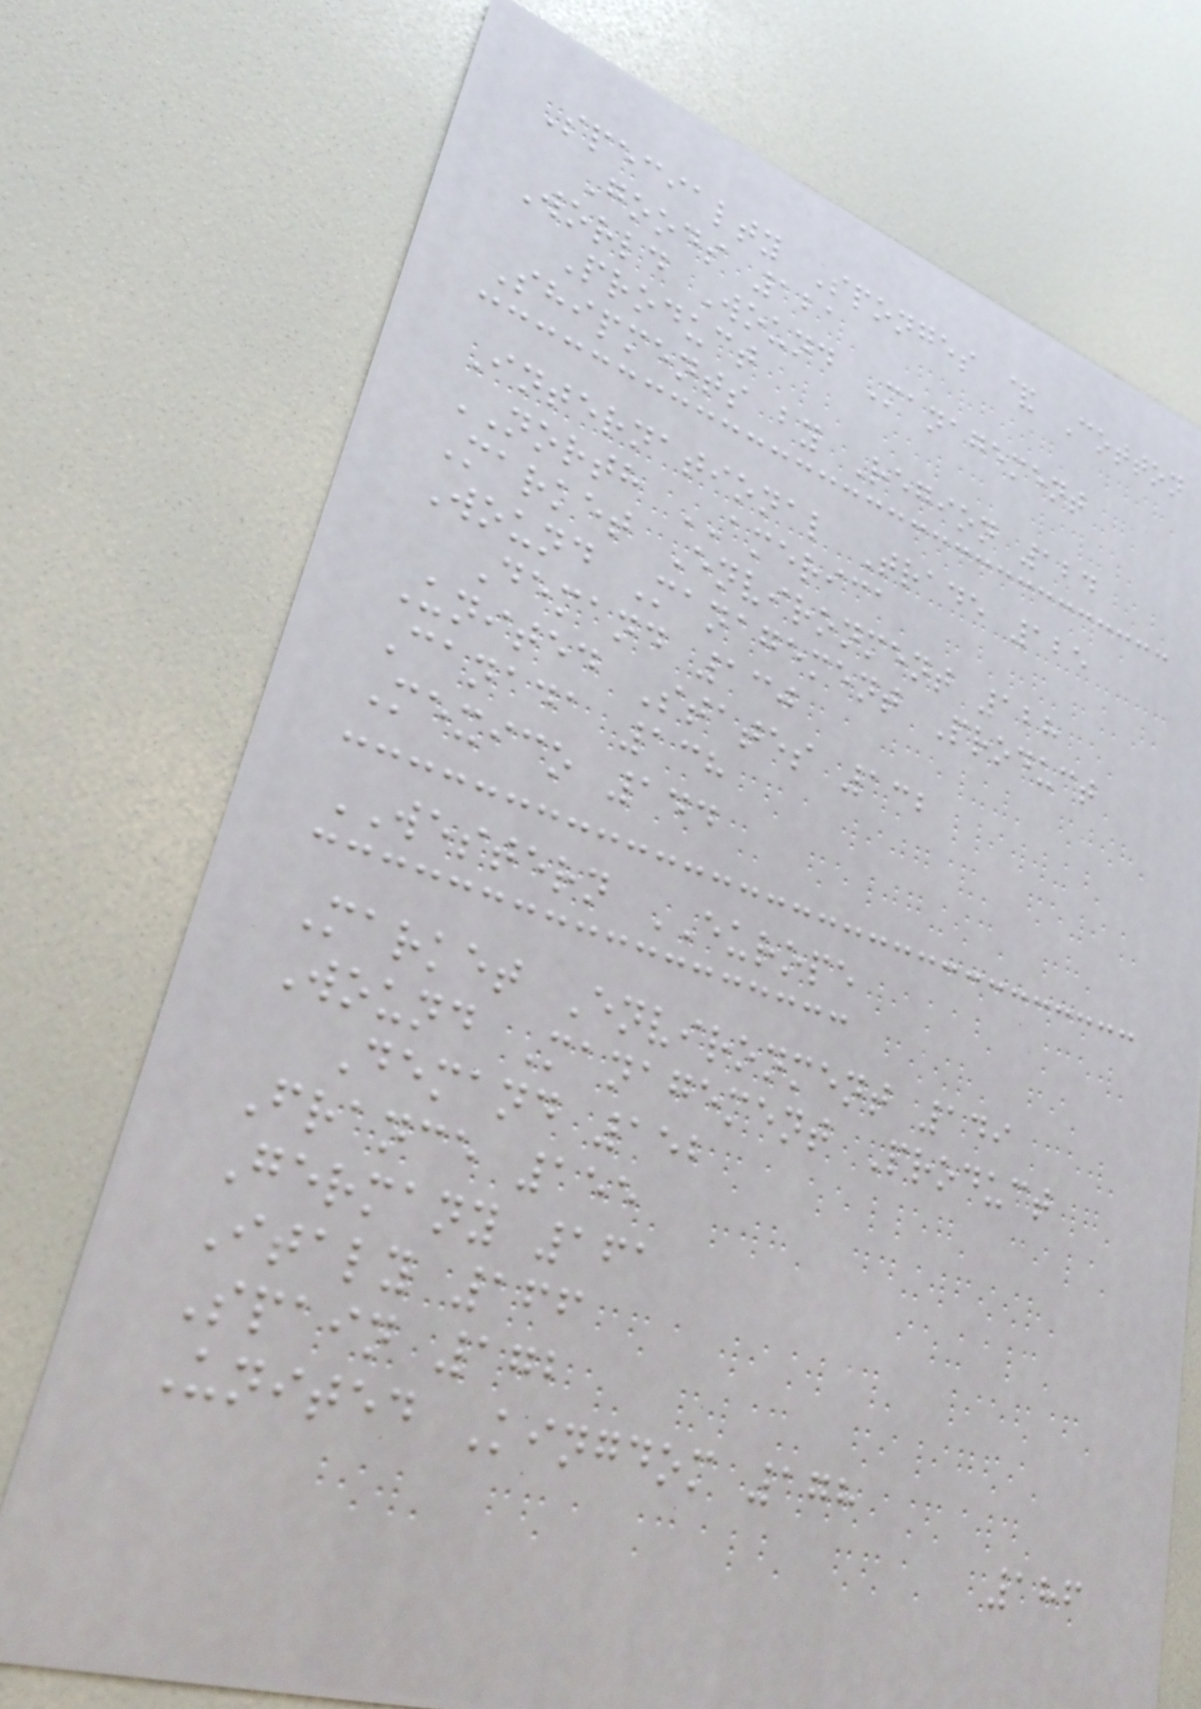Specialty Sponges & Cotton
Goods 121
World Wound Management
Product
Shipments by Region 124
International Trade 125
NORTH AMERICA
Market Environment 128
Wound Management Product
Demand 130
United States 132
Canada 138
Mexico 144
WESTERN EUROPE
Market Environment 149
Wound Management Product
Demand 152
France 155
Germany 161
Italy 166
Spain 172
United Kingdom 178
186
